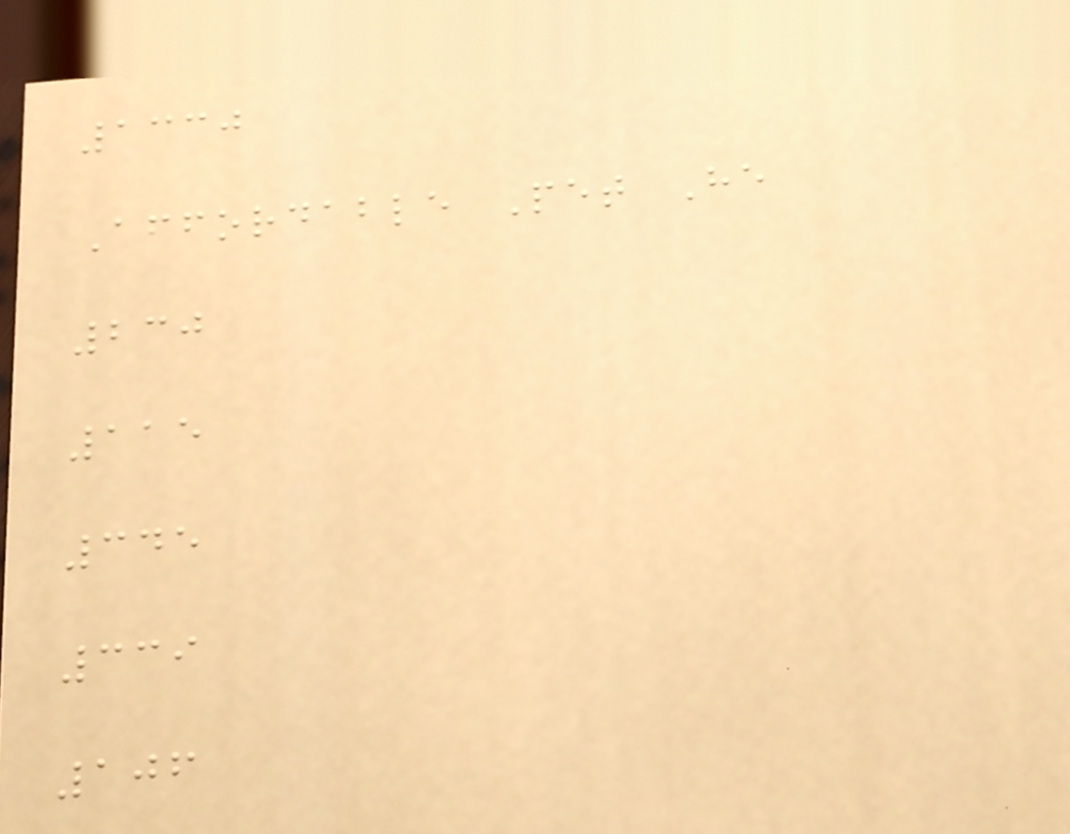1330
Affordable Pet He
230
115
345
339
106
